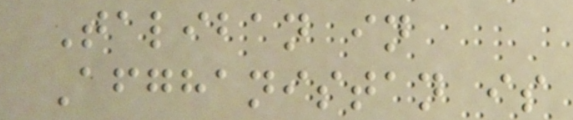Taliban in
Afghanistan is
